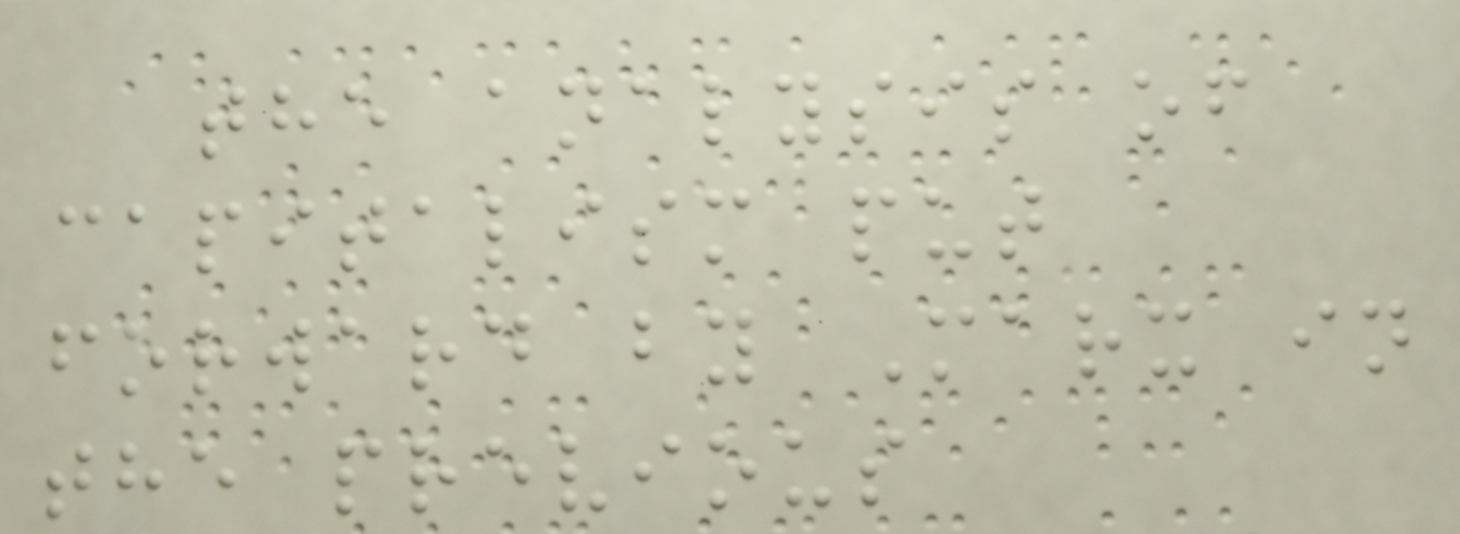the analysis of
capitalism put
forward by Marx in
the previous
